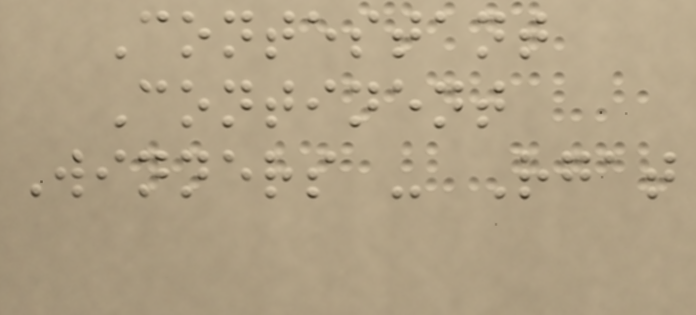Contestant
Continent
Winners - Rgat
